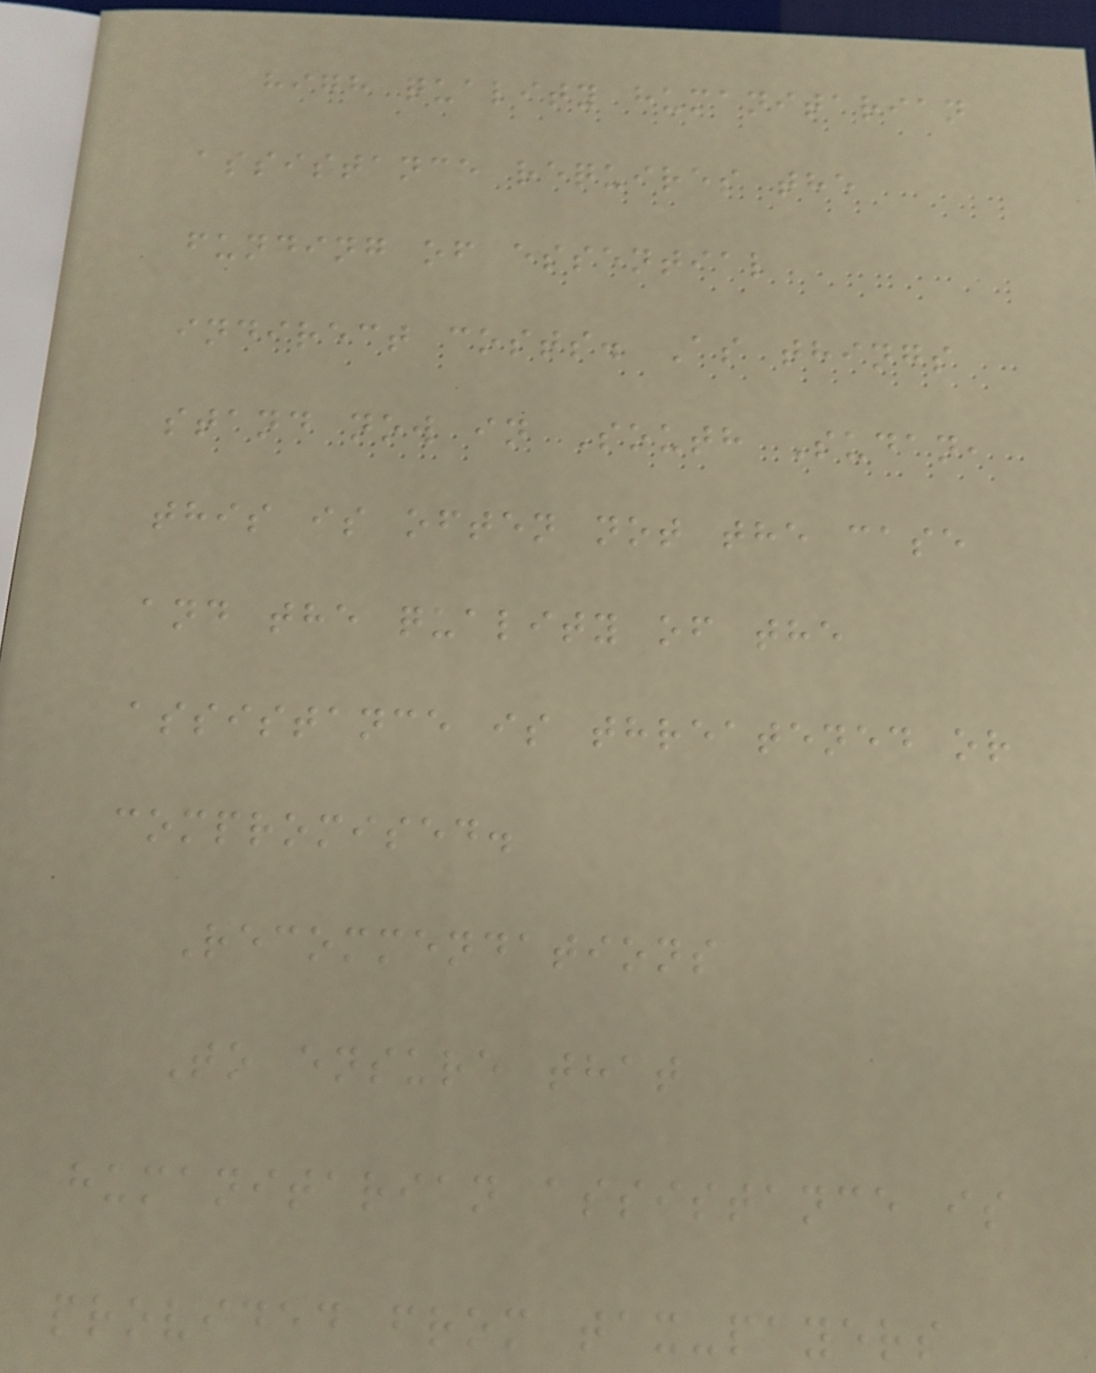high quality humanitarian
assistance requires the
funding of essential
indirect costs. As things
stand now in South Sudan,
this is often not the case
and the quality of the
assistance is threatened or
compromised.
Recommendations
To ensure that
humanitarian assistance is
provided from tax-payers
